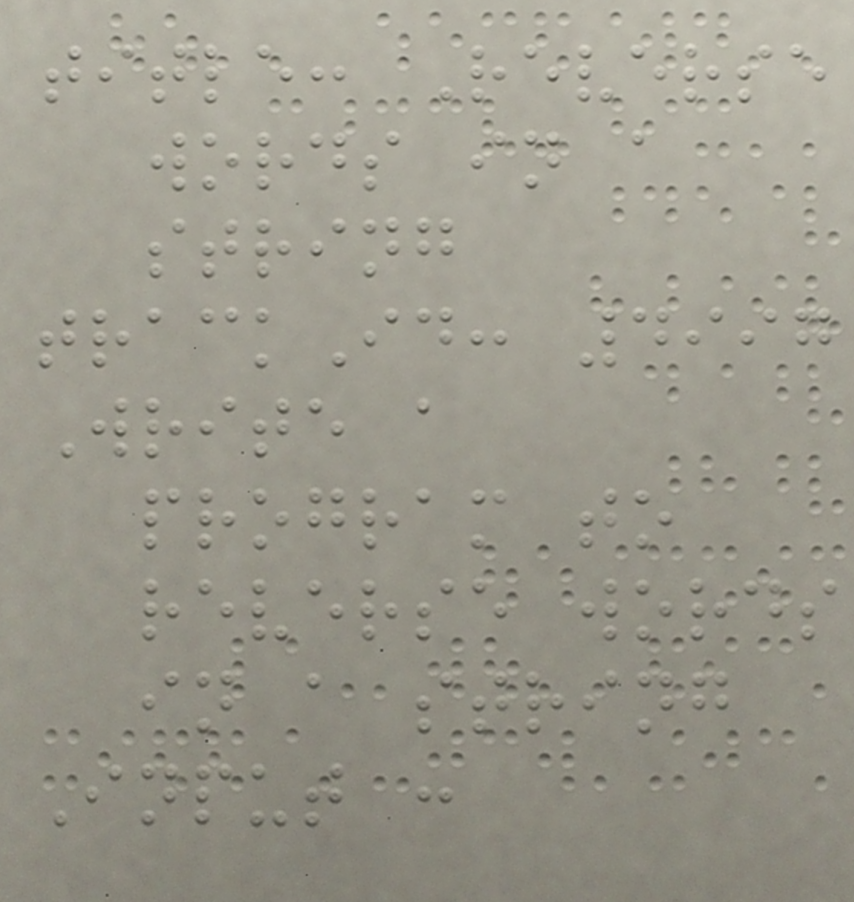title: Reverse
words in a
string
trackId: 4997
Write a
program to
reverse words
in a string
Input :
